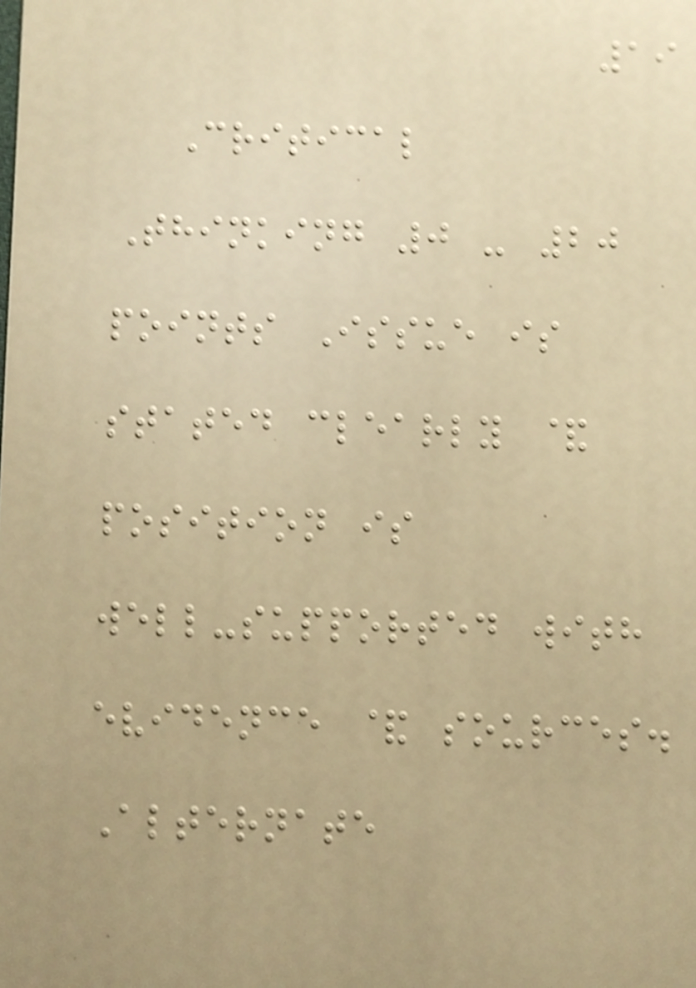19
Critical
Thinking 0 - 20
points Issue is
stated clearly &
position is
well-supported with
evidence & sources.
Alternate
